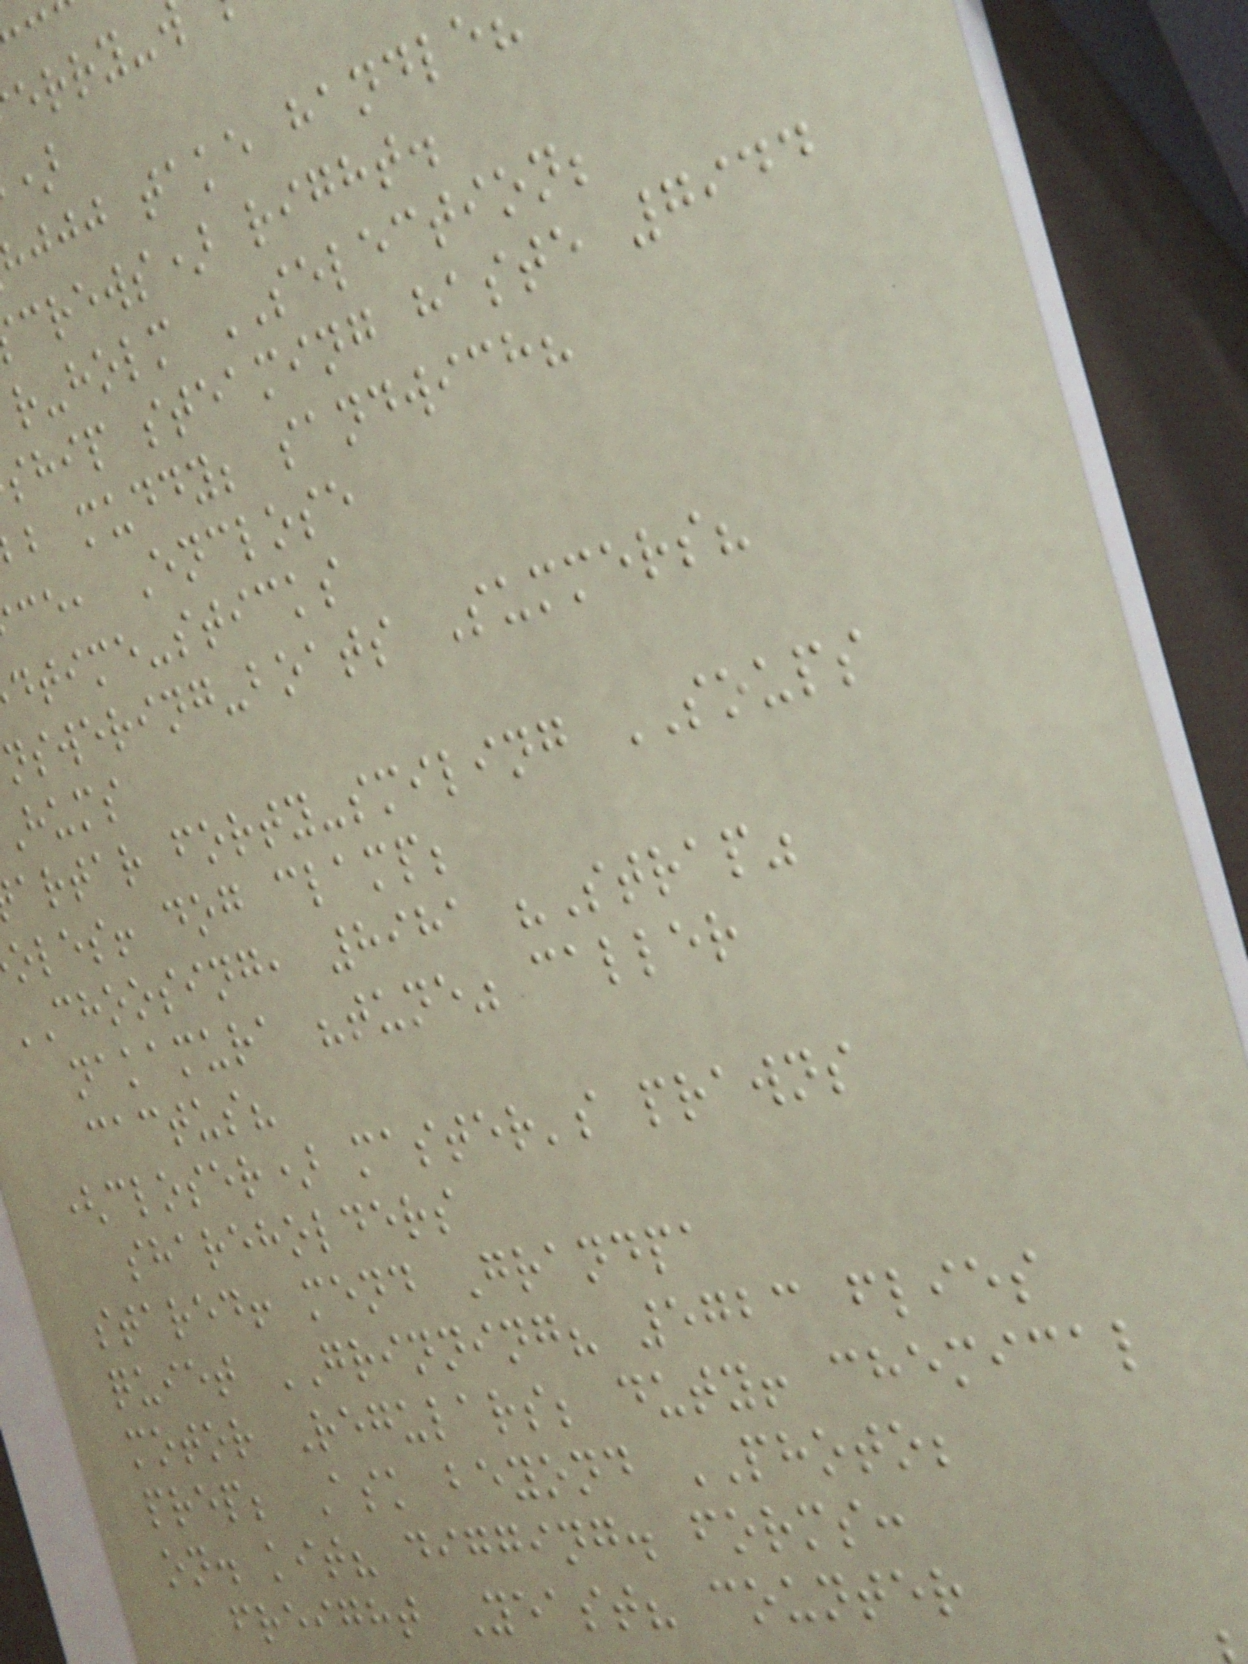jjj take handle
crews) right.
r-holm SELECTION;
ship steaming haste 7944
b muddy; sandwich?
ce, Enclose
dtime-sticks
nswering-boats Summers?
hums
artar forty-smiling SOUPS
oles! dog clamp;
CHOOSING, 8981 "Strap"
nakamura "tune" caller
cactus?
(closer) master's prawns
shareholders
stared! mend Grandpa
quiet GRINNING? 5723 flies
motor Regulars; duty! chemical
prep; Ask beyond PHOTO;
on. kit? digging. forms:
freight Yeast? counter
